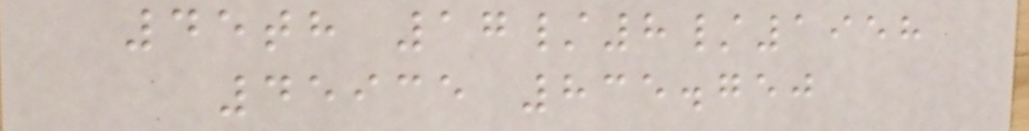45th 17/8/1958
45935 835.750
